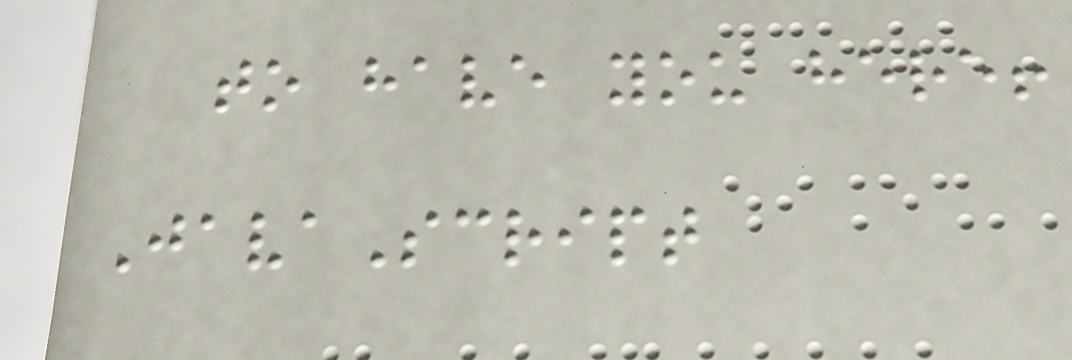to have you here!
JavaScript
